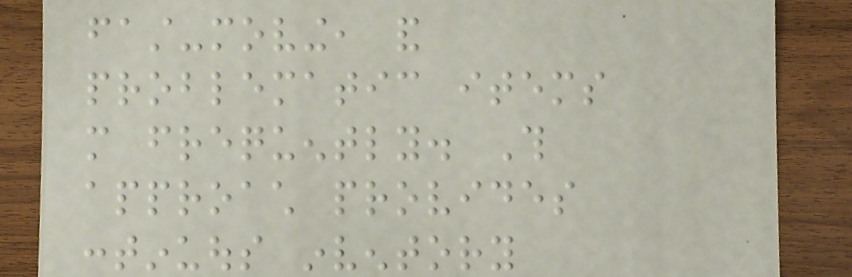fast-moving, and
problematic items
more frequently. This
approach provides
continuous inventory
